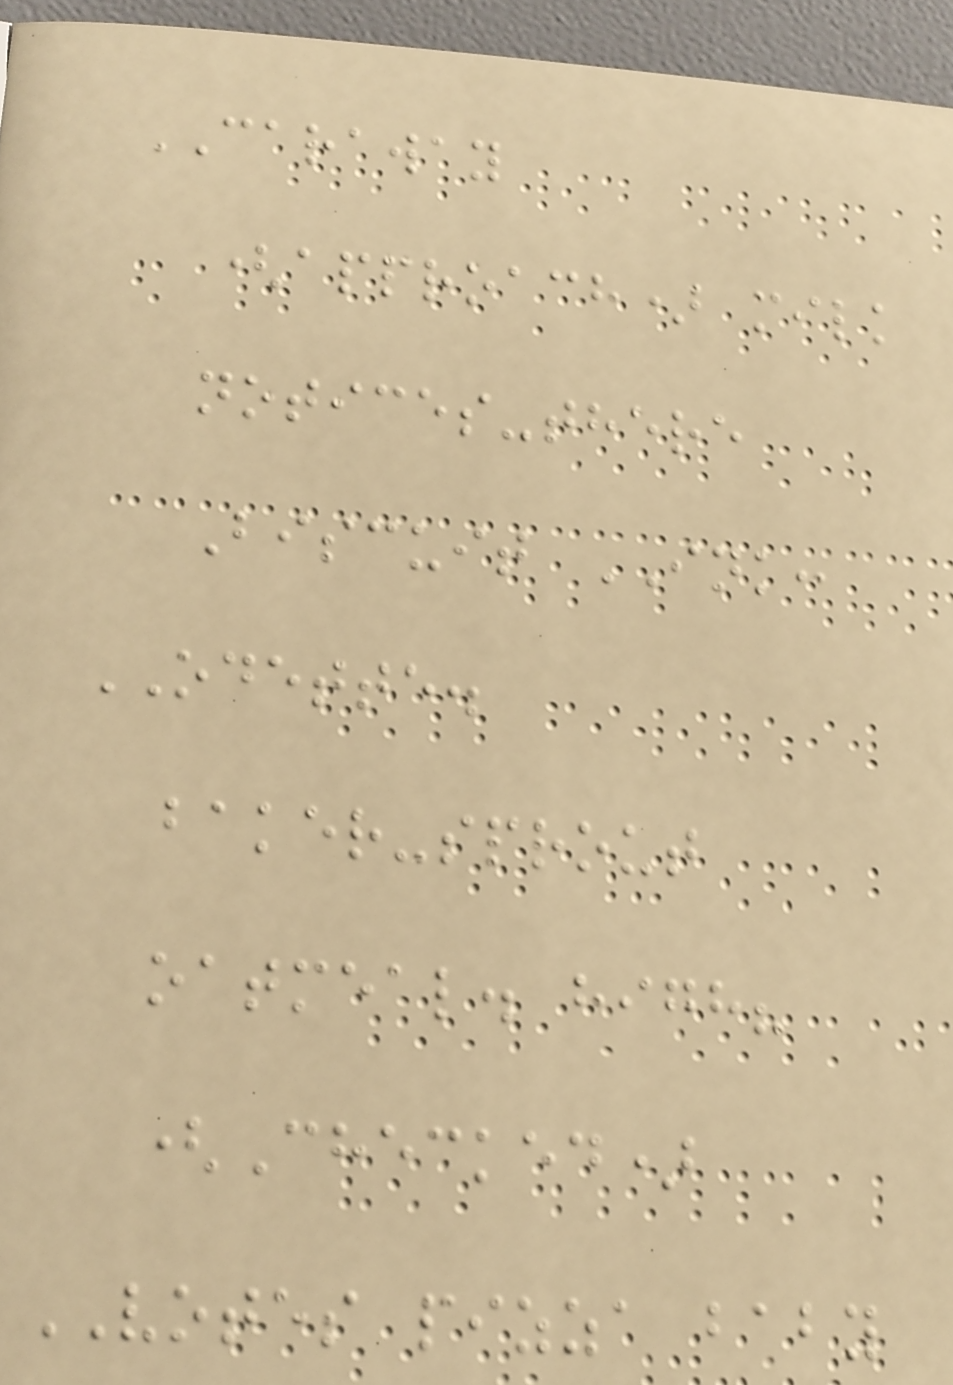CARAWAY
(approach) milk
notices-there
Biscuit INK:
ODETTE.
baker-sprout
oatmeal. high?
(Checked)
VOTES pizza baby
